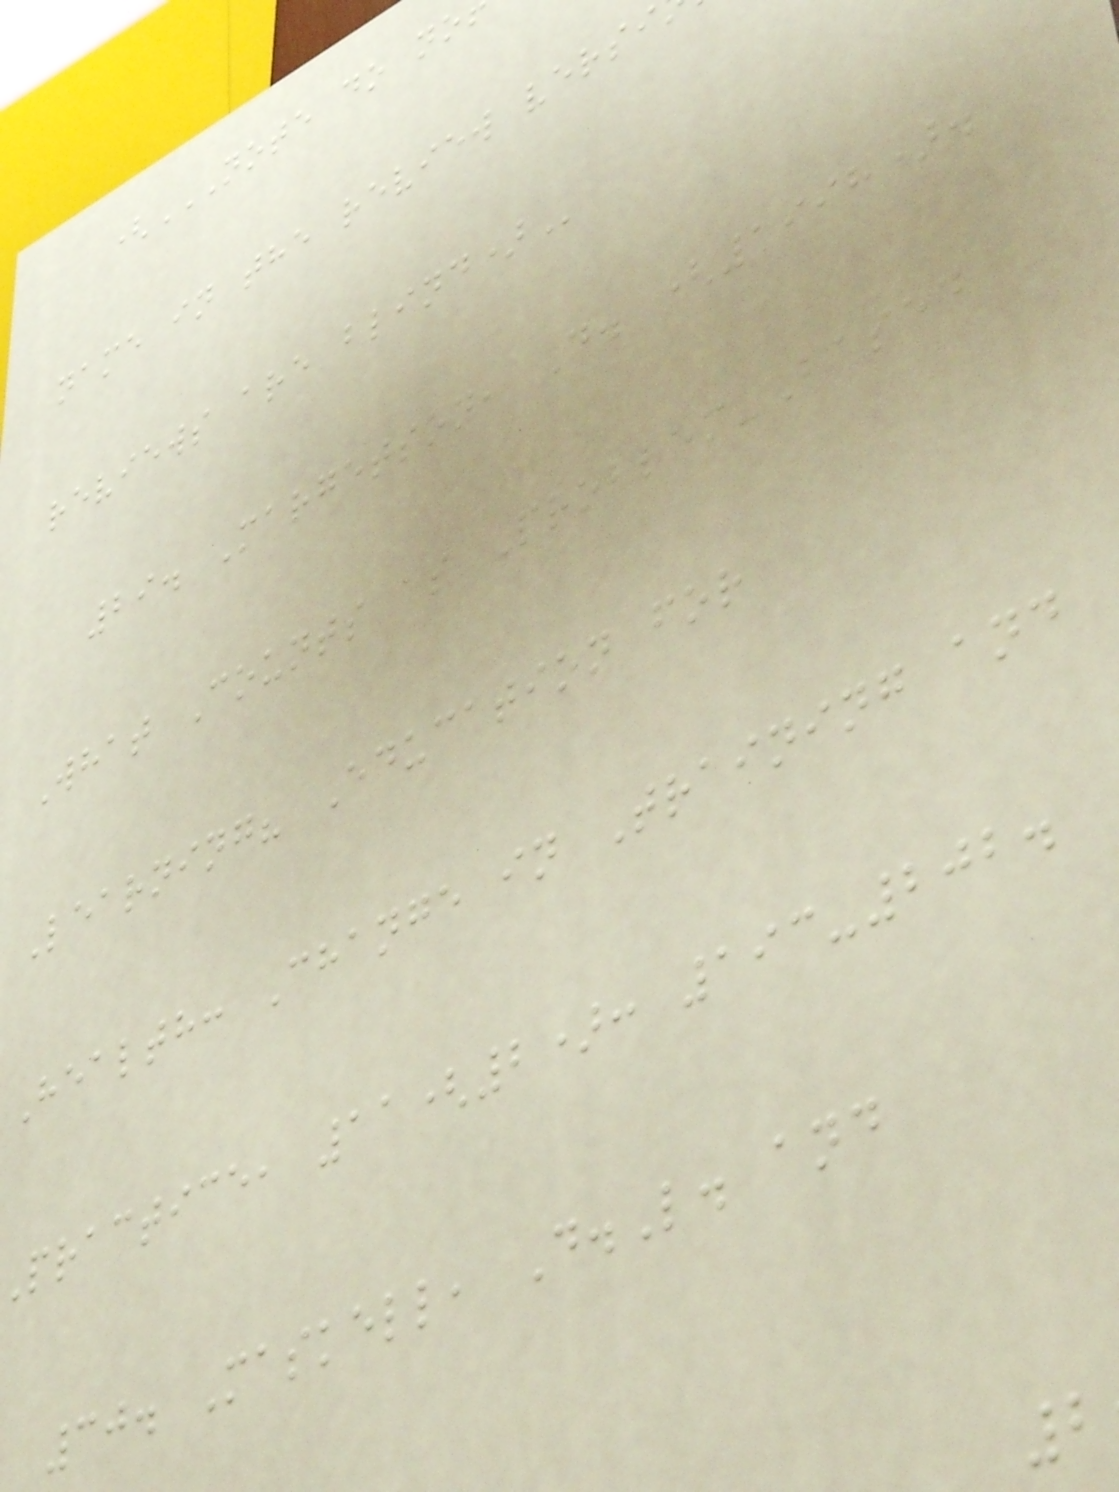name in the review
reviews are
29. Margetson, D. (1998).
What Counts as Problem-Based
Learning? Education for
Health: Change in Training and
practice, 11(2): 193-202.
30. Maskell, D.L. and
